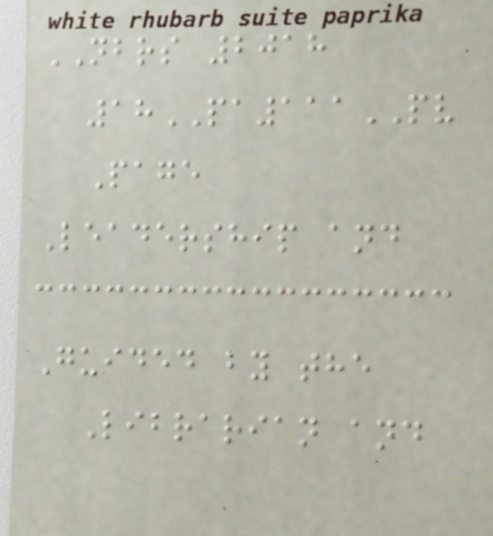NBRS 2018
18PA111PV
Page
Leadership and
Guided by the
Librarian and
